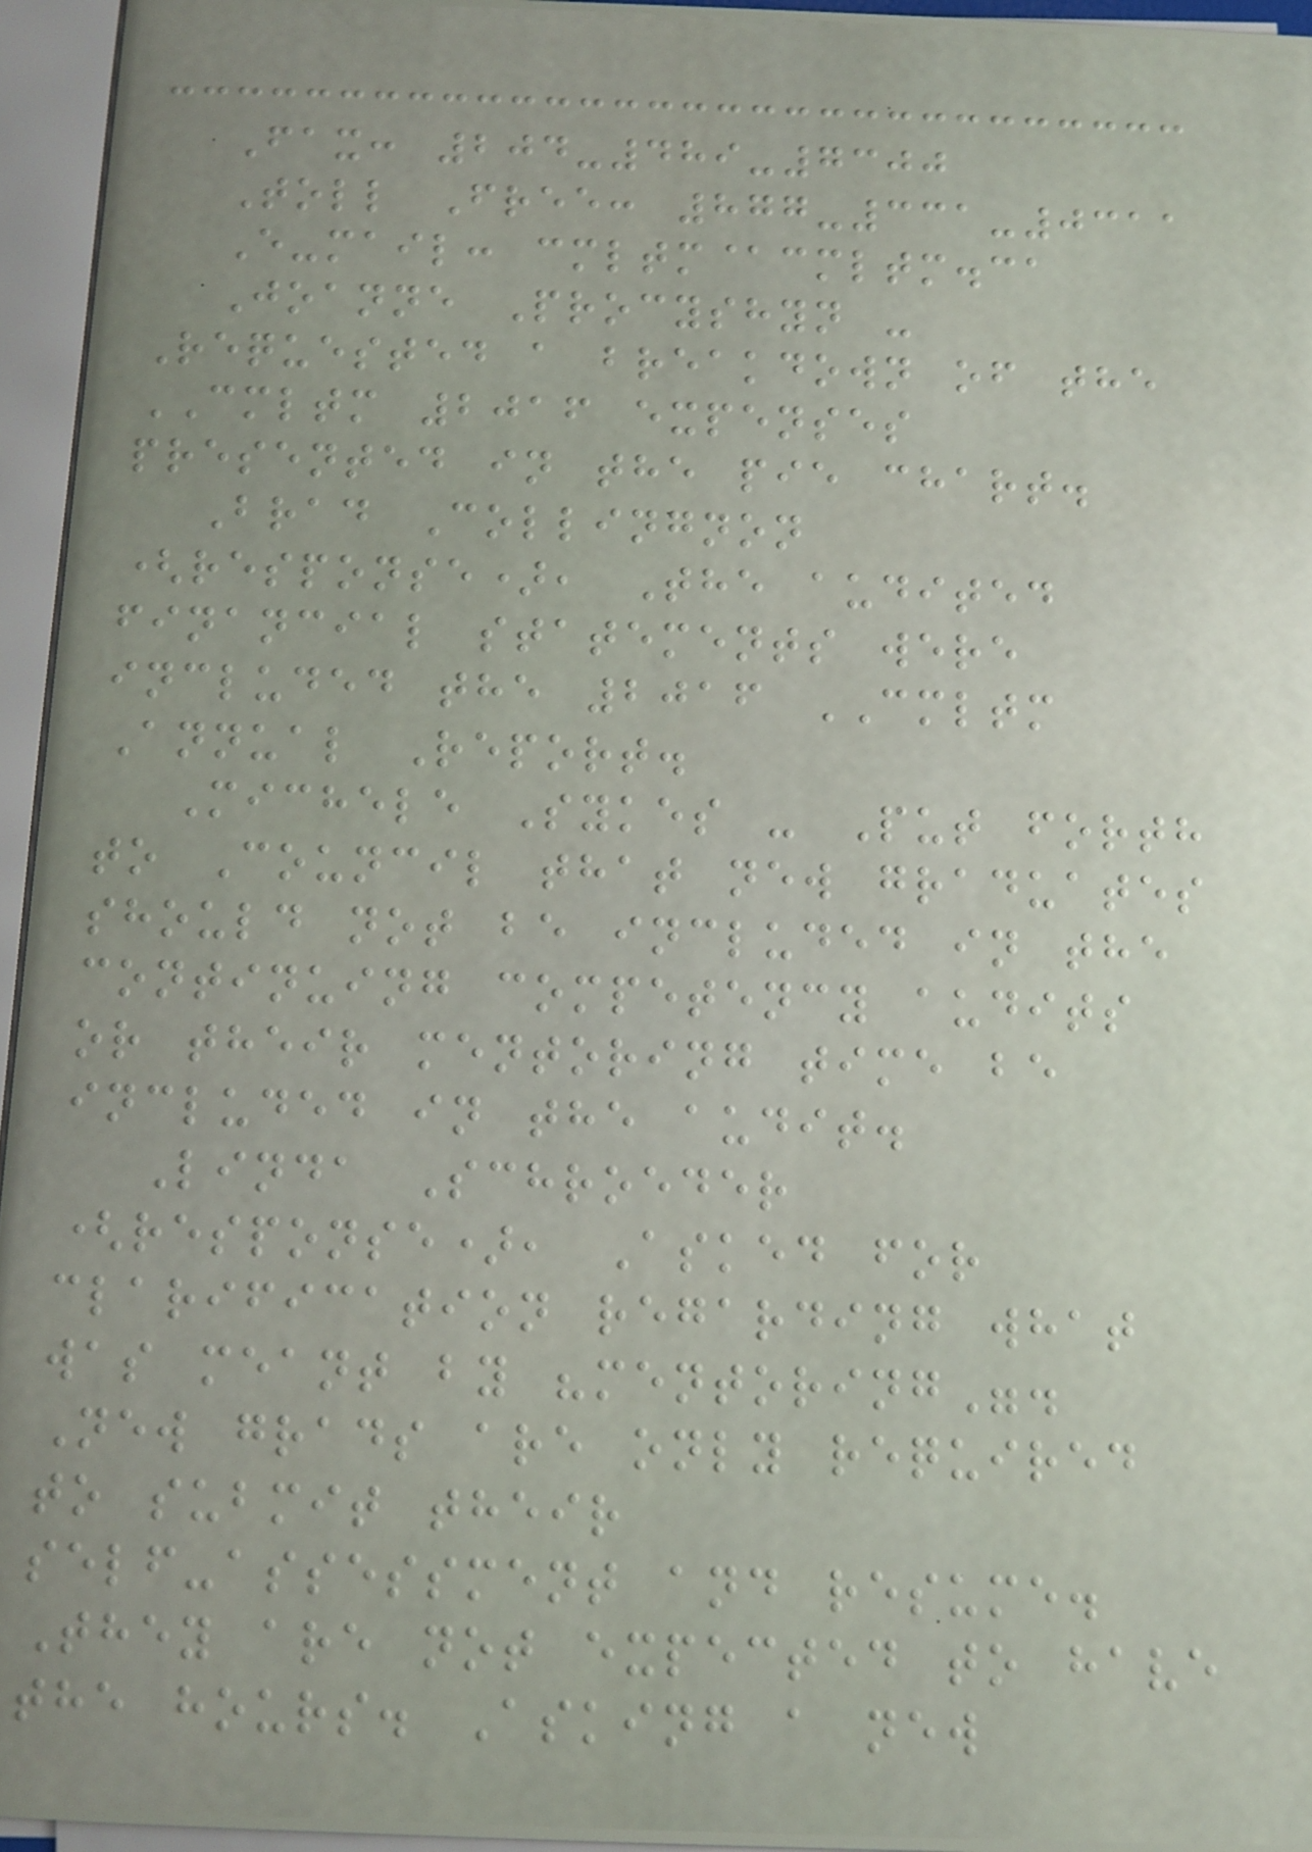Fax: 204-489-7300
Toll Free: 877-331-0311
E-mail: cmltm@cmltm.ca
Joanne Procyshyn -
Requested a breakdown of the
CMLTM 2016 expenses
presented in the pie chart.
Brad Collingnon
(response), The audited
financial statements were
included the 2016 CMLTM
Annual Report.
Michele Sykes - Put forth
to Council that new graduates
should not be included in the
continuing competency audits
or their mentoring time be
included in the audit.
Linda Schroeder
(response), Asked for
clarification regarding what
was meant by "mentoring".
New grads are only required
to submit their
self-assessment and resume.
They are not expected to have
the hours. Asking a new
